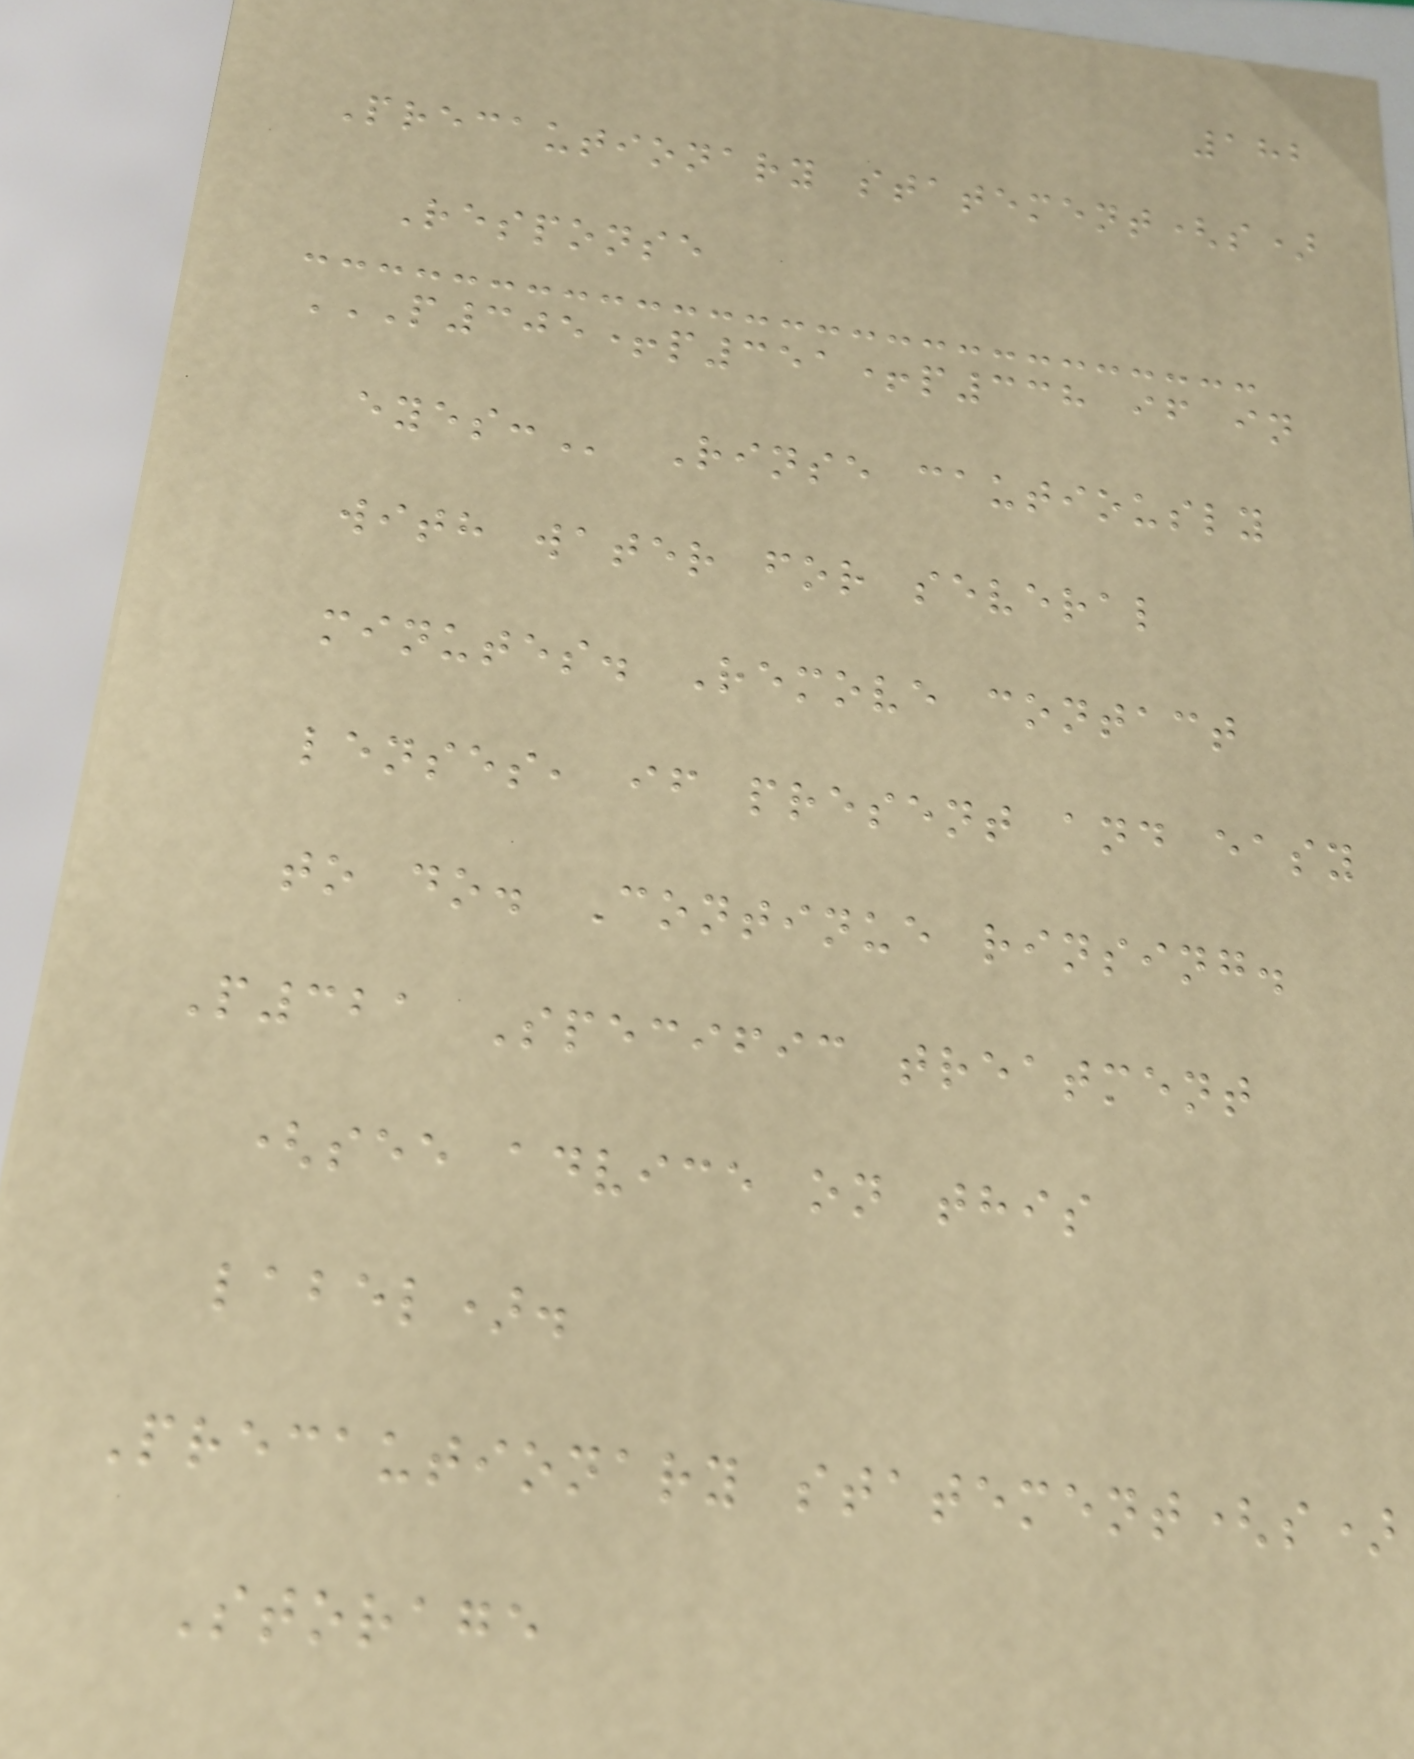182
Precautionary statement(s)
Response
P305+P351+P338 IF IN
EYES: Rinse cautiously
with water for several
minutes. Remove contact
lenses, if present and easy
to do. Continue rinsing.
P321 Specific treatment
(see advice on this
label).
Precautionary statement(s)
Storage
